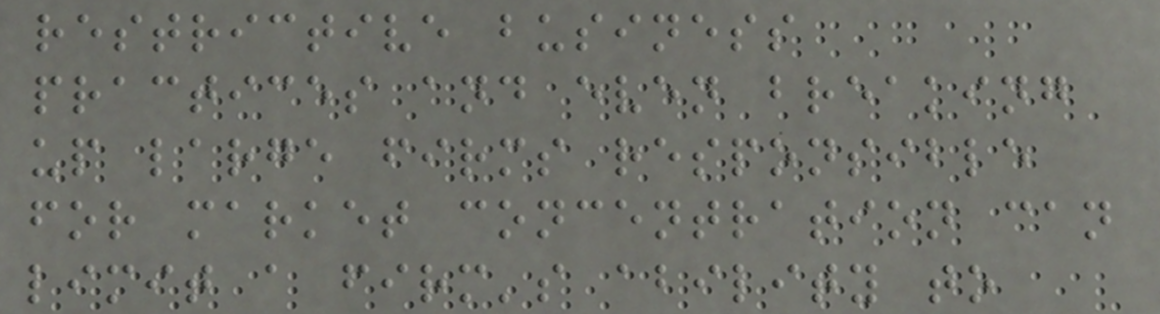restrictive business
practices and even breaking
up large firms responsible
for market concentration can
limit a firm's ability to
